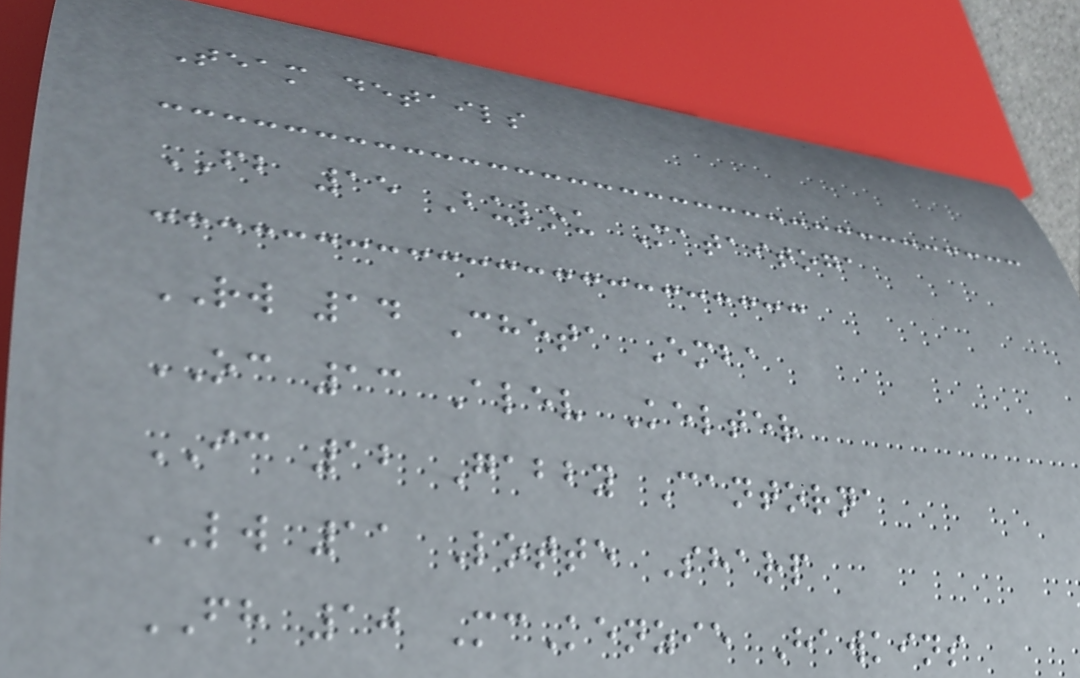Team details
FB 15 Bulou Mataitoga
RW 14 Cheta Emba
OC 13 Alev Kelter
IC 12 Gabby Cantorna
LW 11 Lotte Sharp
FH 10 McKenzie Hawkins
